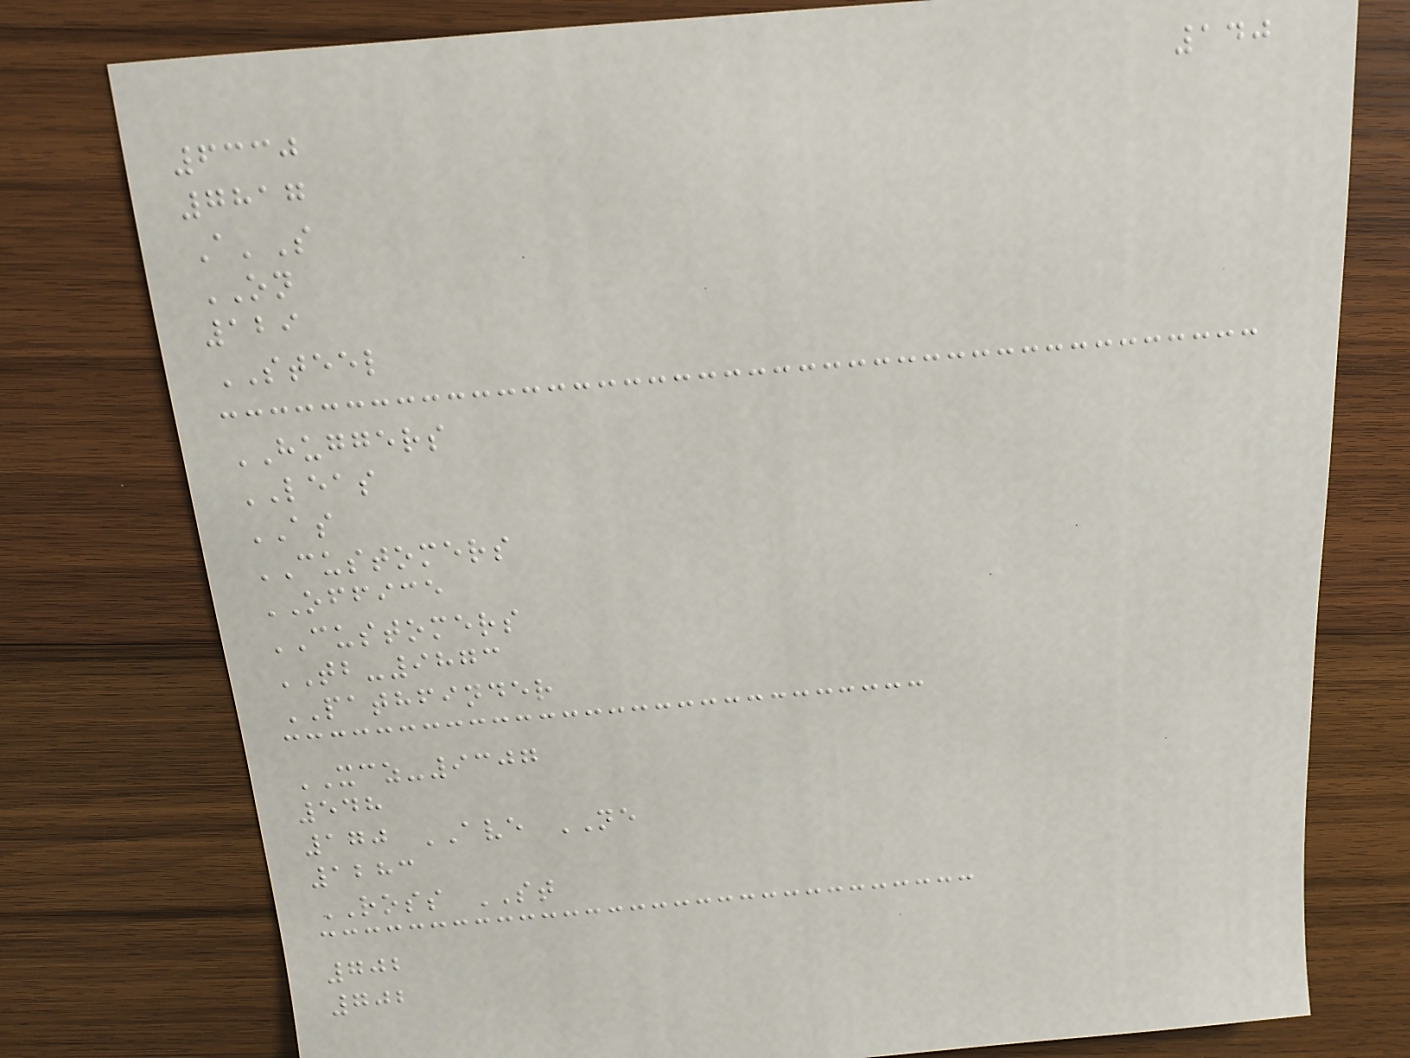140
6330
7817
A'S
ON
129
STEEL
HUGGERS
LEAS
AS
CUSTOMERS
OFFICE
CUSTOMERS
TB-9873
PATHFINDER
XCZ-9307
548
170 AVE NE
1283
ROSS ST
702
702
